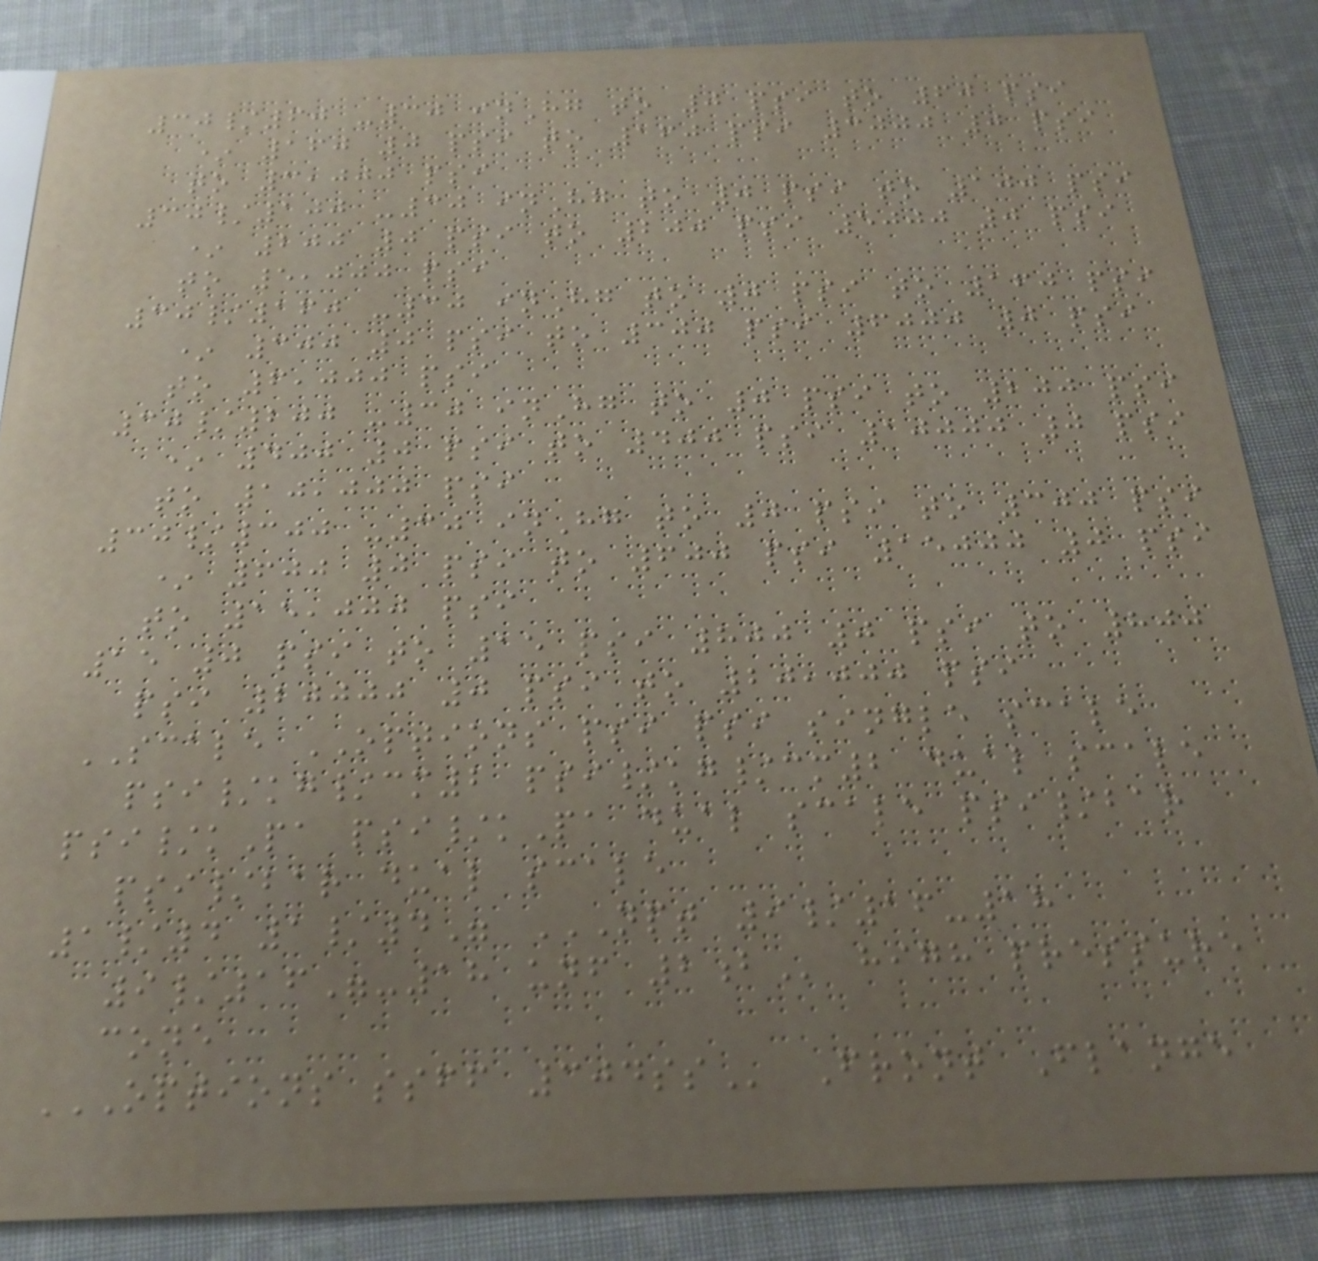30/60 -30 inHg to 0 psi to 60 psi
* 160 0 psi to 160 psi 3000 0 psi
to 3,000 psi
30/100 -30 inHg to 0 psi to 100 psi
* 200 0 psi to 200 psi 5000 0 psi
to 5,000 psi
30/160 -30 inHg to 0 psi to 160 psi
* 300 0 psi to 300 psi 6000 0 psi
to 6,000 psi
30/200 -30 inHg to 0 psi to 200 psi
* 400 0 psi to 400 psi 10000 0 psi
to 10,000 psi
30/300 -30 inHg to 0 psi to 300 psi
* 600 0 psi to 600 psi 15000 0 psi
to 15,000 psi
15 0 psi to 15 psi 800 0 psi to 800
psi 20000 0 psi to 20,000 psi
SCALE OPTIONS psi psi single scale
psi/kg/cm2 psi/kg/cm2 dual scale
psi/kPa psi/kPa dual scale psi/bar
psi/bar dual scale
1/4 1/4" NPT 9/16-18
9/16"-18 UNF 2B high pressure
cone
OPTIONS SSFF 304SS Front Flange
